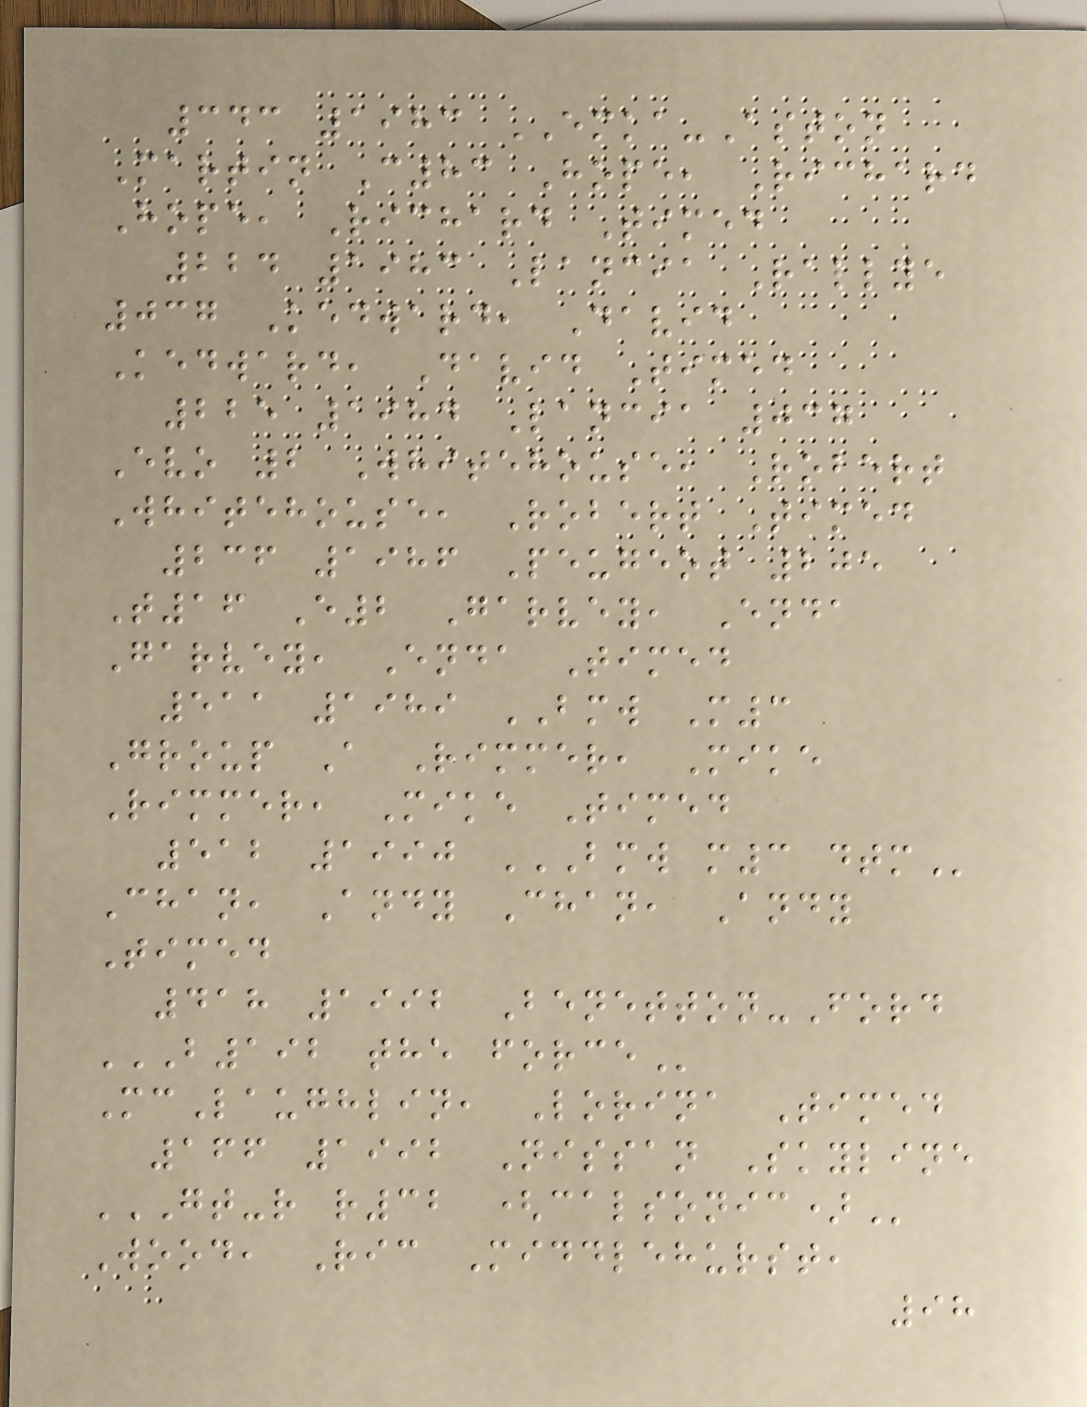343 1983 EMKA-Aston
Martin C83 Hope, Richard
Hope, Richard Timed
224 1983 Lancia Rallye
037 Kedward, David
Kedward, David Timed
225 1984 Lancia 037
Evo 2 Whitehouse, Robert
Whitehouse, Robert Timed
236 1986 Peugeot 205
T16 E2 Garvey, Enda
Garvey, Enda Timed
511 1989 BMW M3
Group A Rimmer, Mike
Rimmer, Mike Timed
512 1990 BMW M3 DTM
Chan, Andy Chan, Andy
Timed
418 1992 Benetton-Ford
B192 THE FORCE
McLaughlin, Lorina Timed
166 1992 Nissan Skyline
GT-R R32 (CALSONIC)
Wood, Ric Middlehurst,
98
